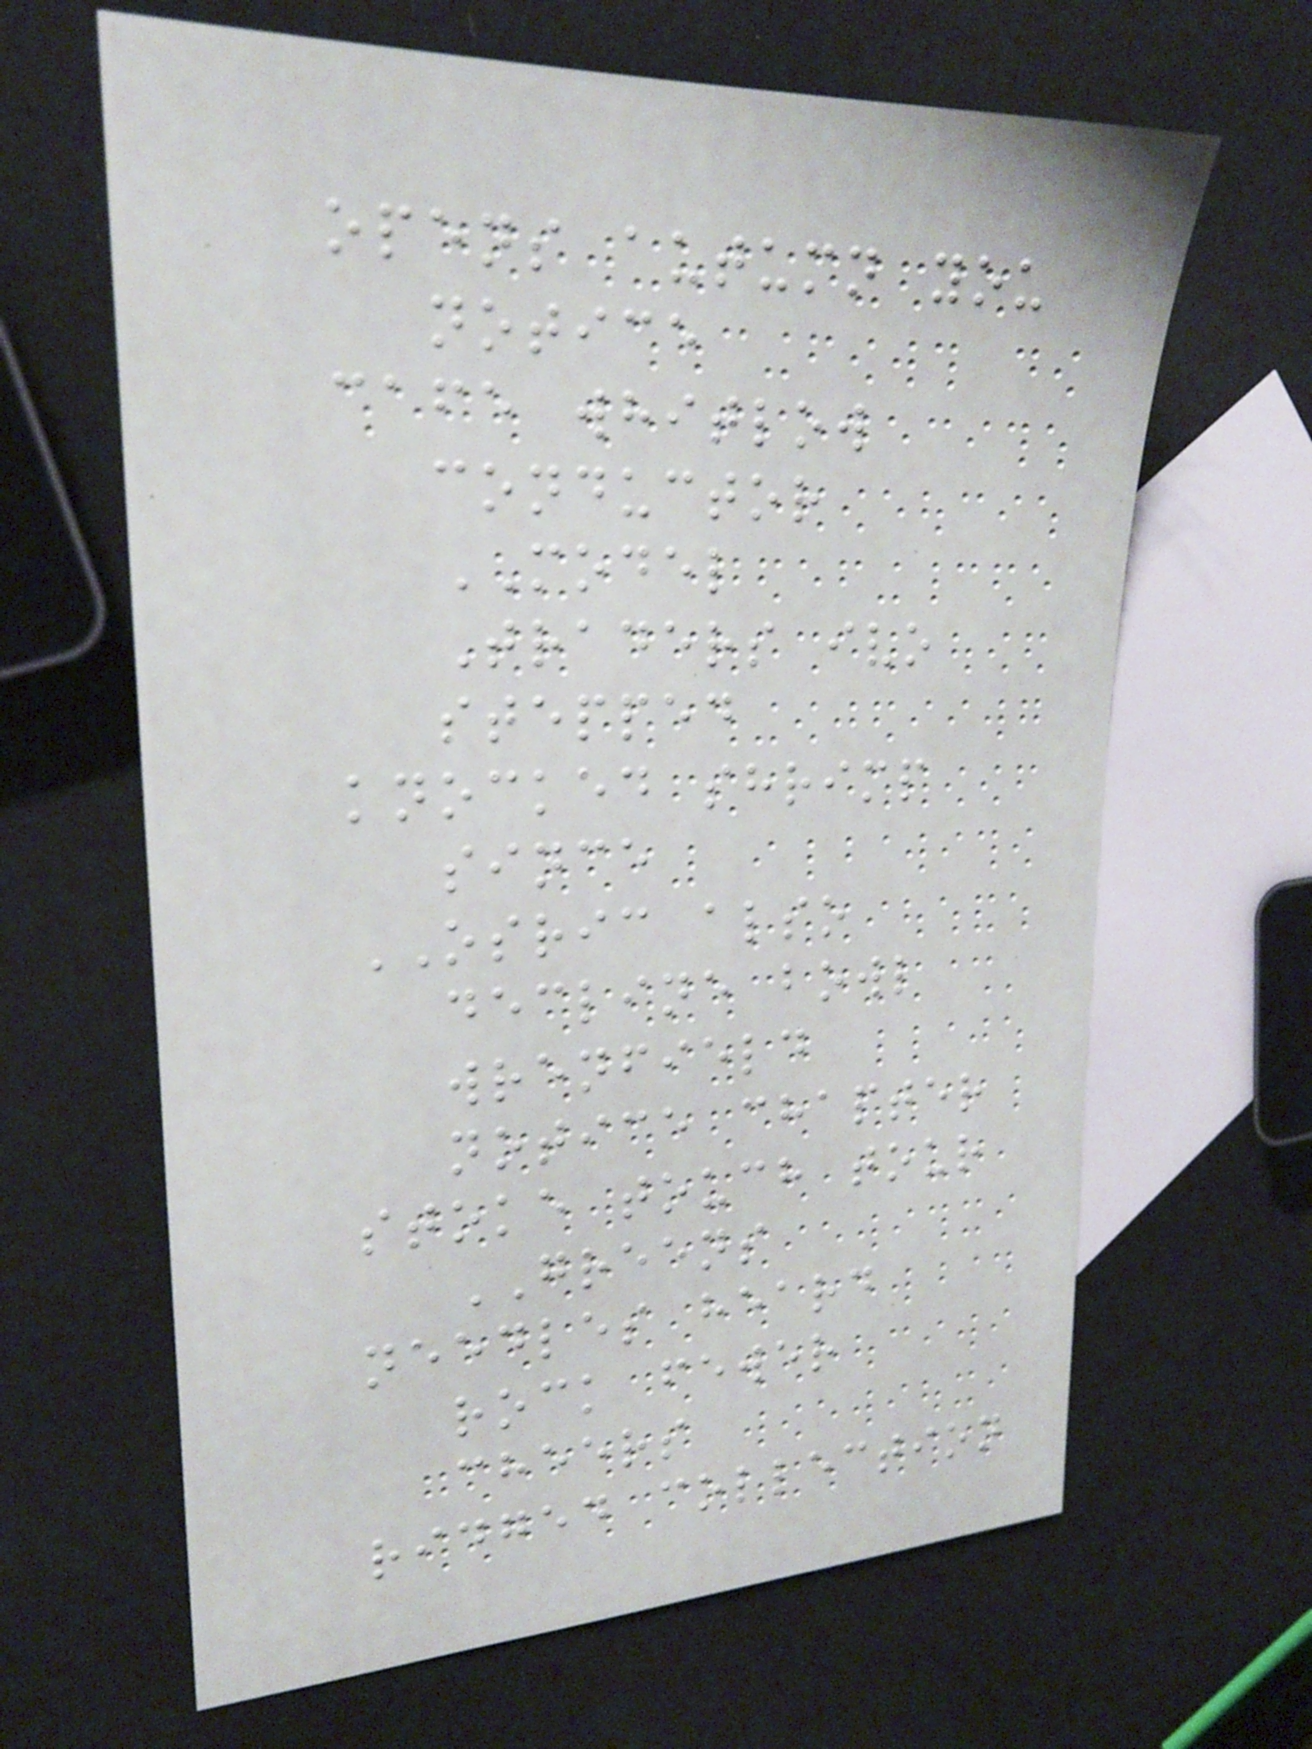opens autumn you
notice
cafe whitlow
conductor
MODEL
Traders ivo
stepped
knocked shrimp
since
OSRIC also
decline bowl
wrenfield
notice chapter
stoke touch tour
GREENS
needles heard
rock fewer
cheers
ridged collection
